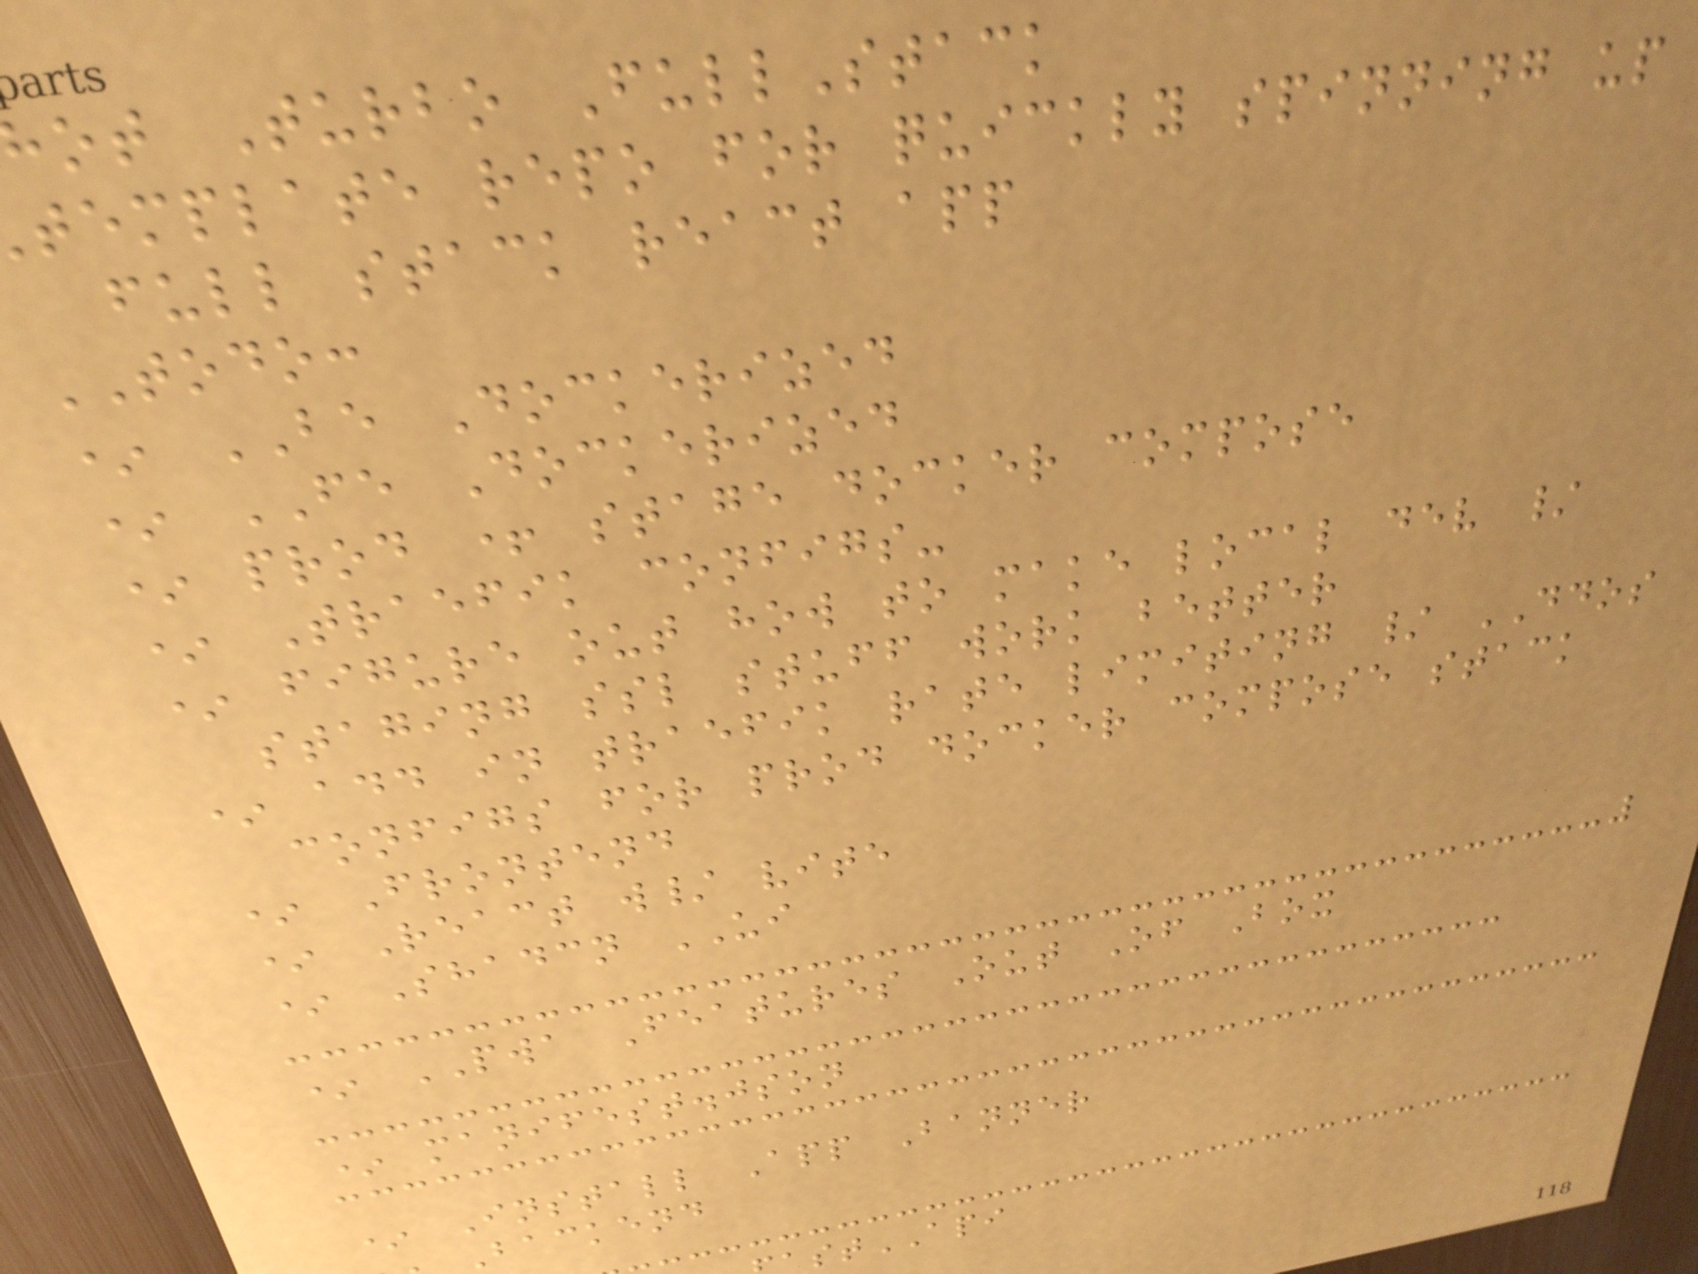ot Turbo FullStack
template repo for quickly spinning up
full stack react app
TODO:
* BE Dockerized
* FE Dockerized
* prod + stage docker compose
* Traefik configs-
* figure out how to make local dev /
staging ssl stuff work better
* add in traefik rate limiting / DDOS
configs for prod docker compose stack
* Frontend
* React w/ vite
* Shadcn UI
* PWA Features Out Of Box
* manifest.json
* Install App Banner
Backend
stAPI
